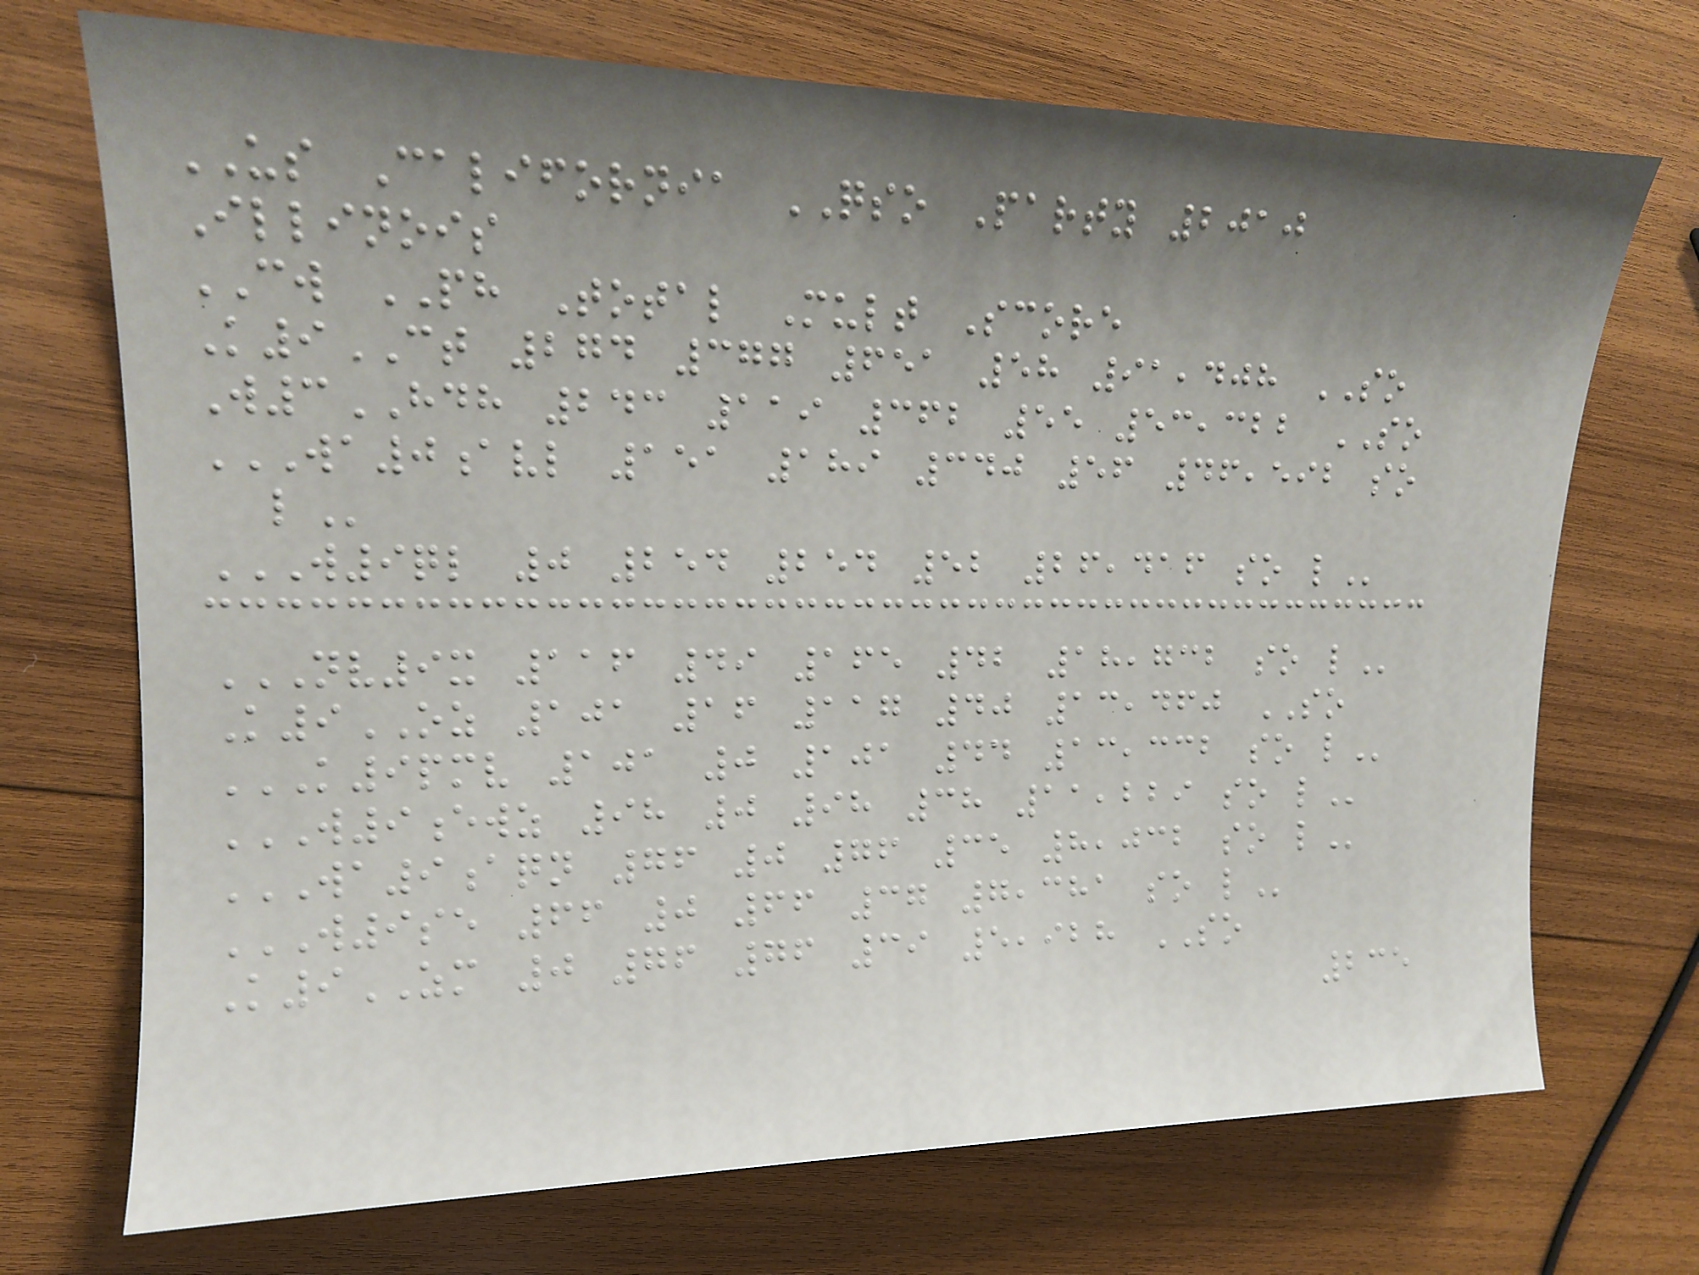US California QSO Party 2010
Illinois
CW PH Total Mult Score
K9CT 274 377 651 58 91,408 SO
W3HDH 243 119 362 55 53,322 SO
WA0AVL 151 189 340 56 46,592 SO
L
W9QL 0 254 254 52 26,416 SO L
NV9X 116 49 165 42 18,732 SO L
K9OZ 101 16 117 40 13,460 SO
K9PMV 101 0 101 44 13,332 SO L
W9EWZ 98 0 98 38 11,229 SO L
WA9AQN 76 0 76 35 8,032 SO L
W9SE 66 0 66 37 7,381 SO L
K9ZM 0 76 76 39 5,928 SO
235
